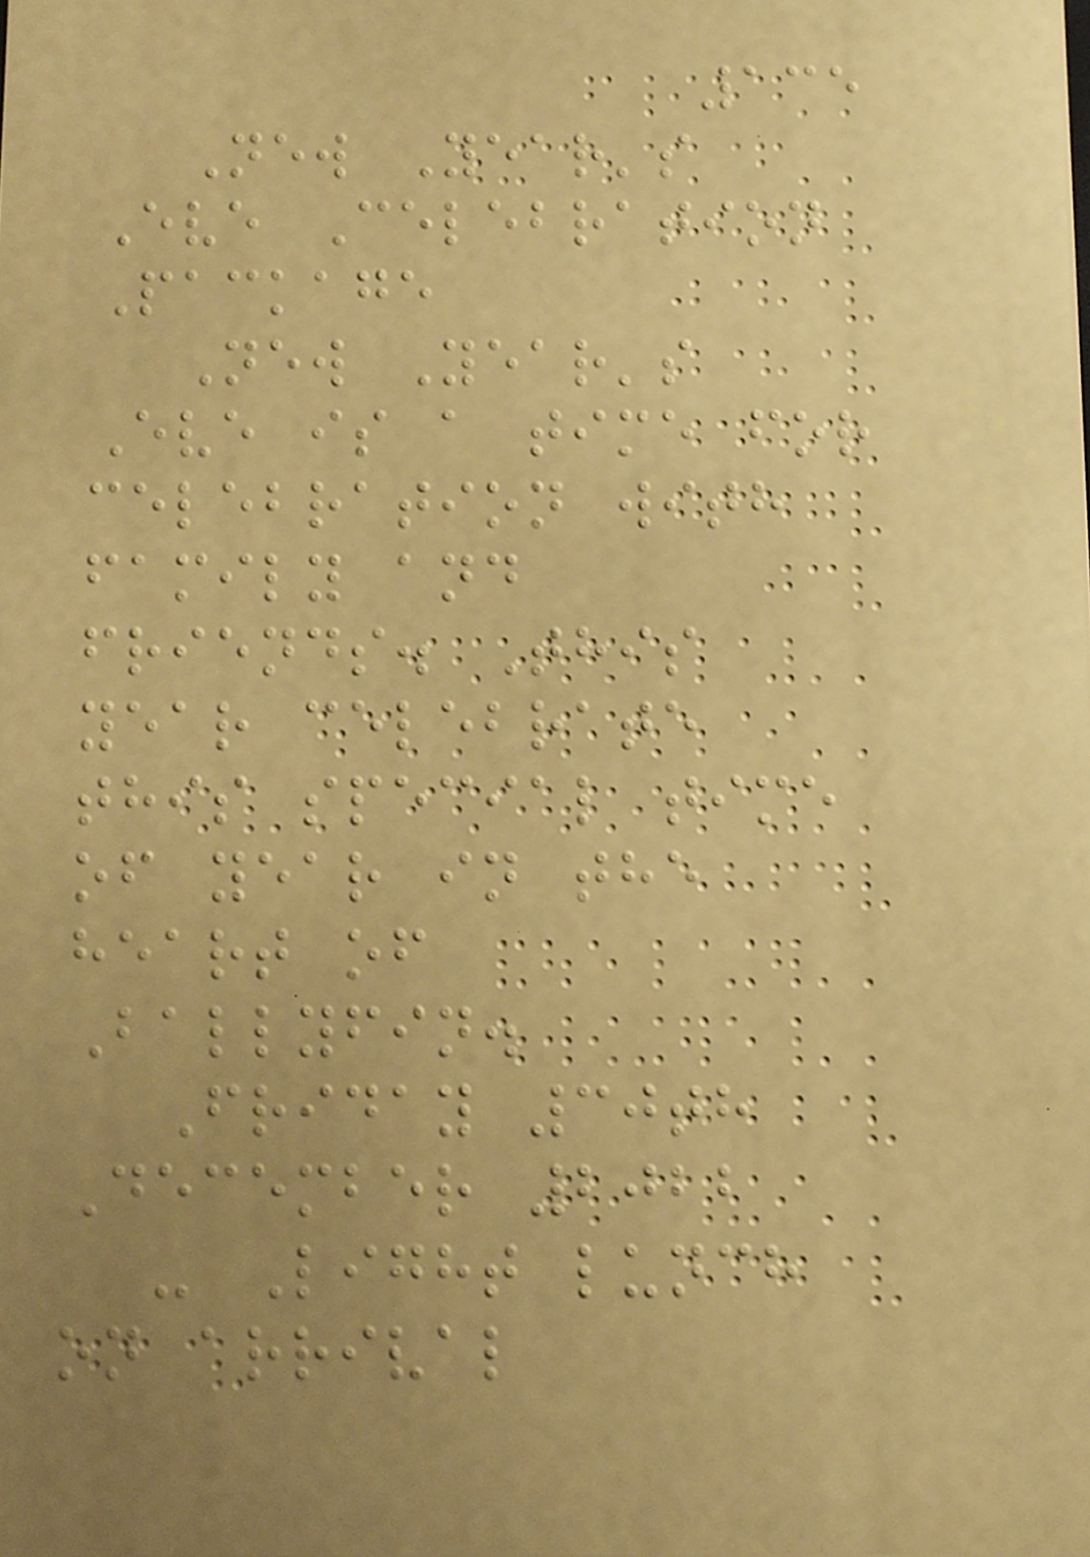135
New Year's
Eve Celebration
Package
New Year's
Eve is a time for
celebration with
family and
friends. This
year celebrate
this special time
of year in the
heart of
Ballyfin.
Friday 30th
December 2022
- Light lunch
on arrival
